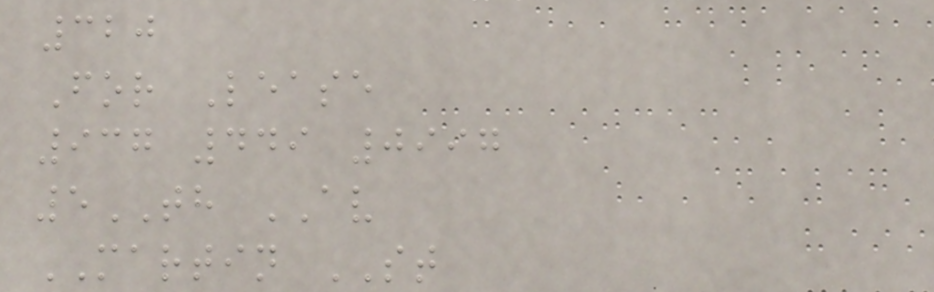320
For Lease
937 449 0997
5TH AV
MARTIN ST
